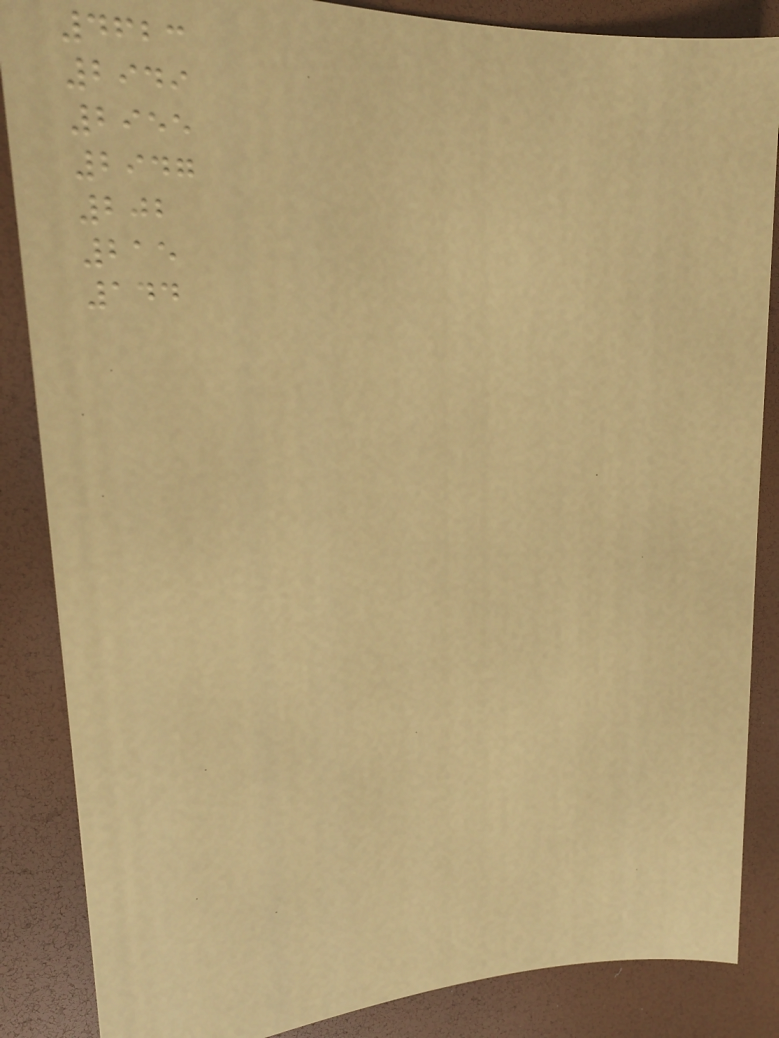4623
2949
2955
2947
202
215
144
